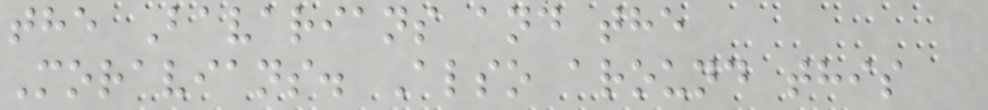the Bavarians and the
Moravians. Also around this
